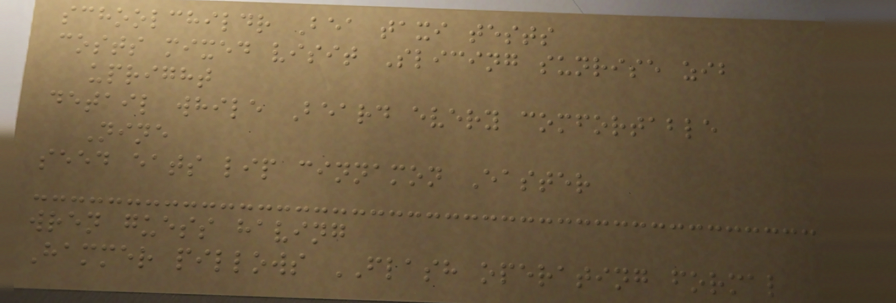schoolchildr Bea taxi tests
costs mixed visit Slicing sunrise zib
upright
detail while Beard every comfortable
Nine
seed eats lip cinnamon Easter
wren guess having
Hammer pillows FLASH operating formal
